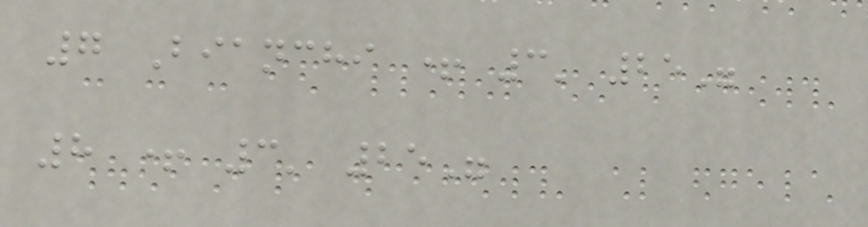7 Bianchi + 3' 25"
8 + 3' 25"
